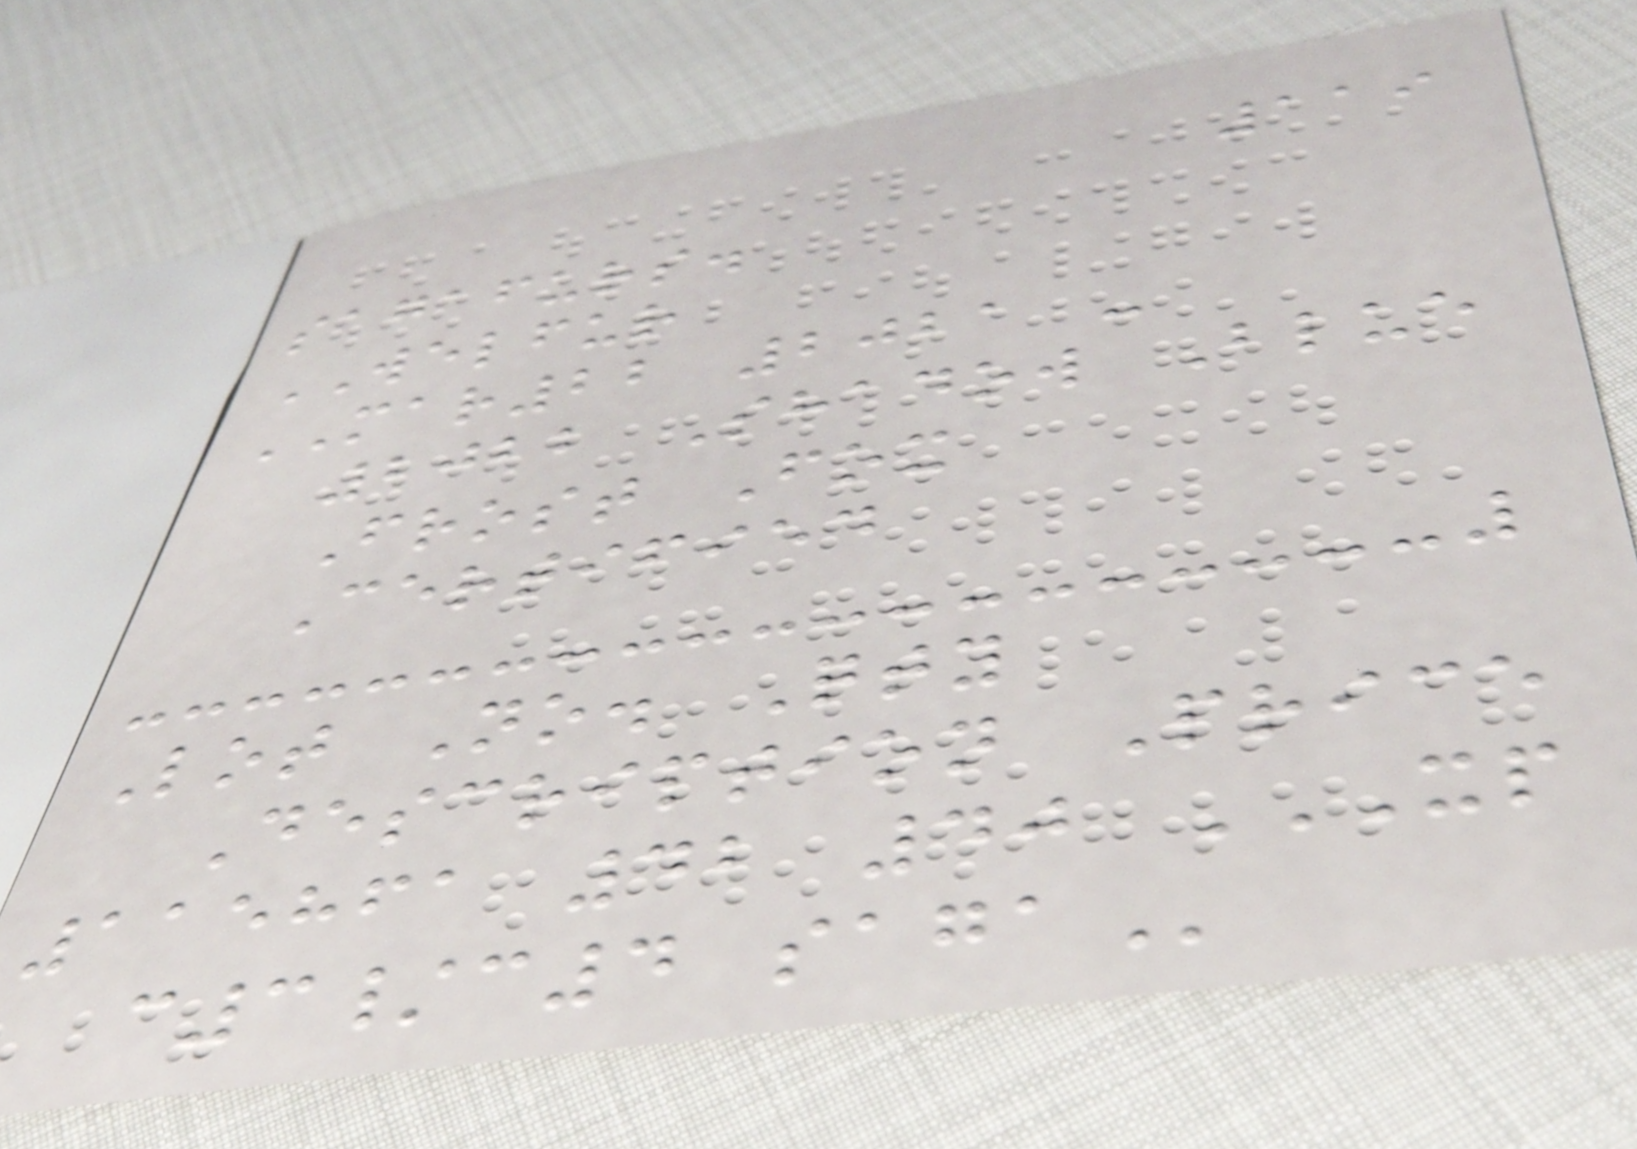119
sagafurs.
WELFUR
MAR22 2021 -
2022 Shadow Blue
Frost Fox
Certified
Lot No. Qty
Description Price
115861 42 40 XP
C3/C4 SAGA
